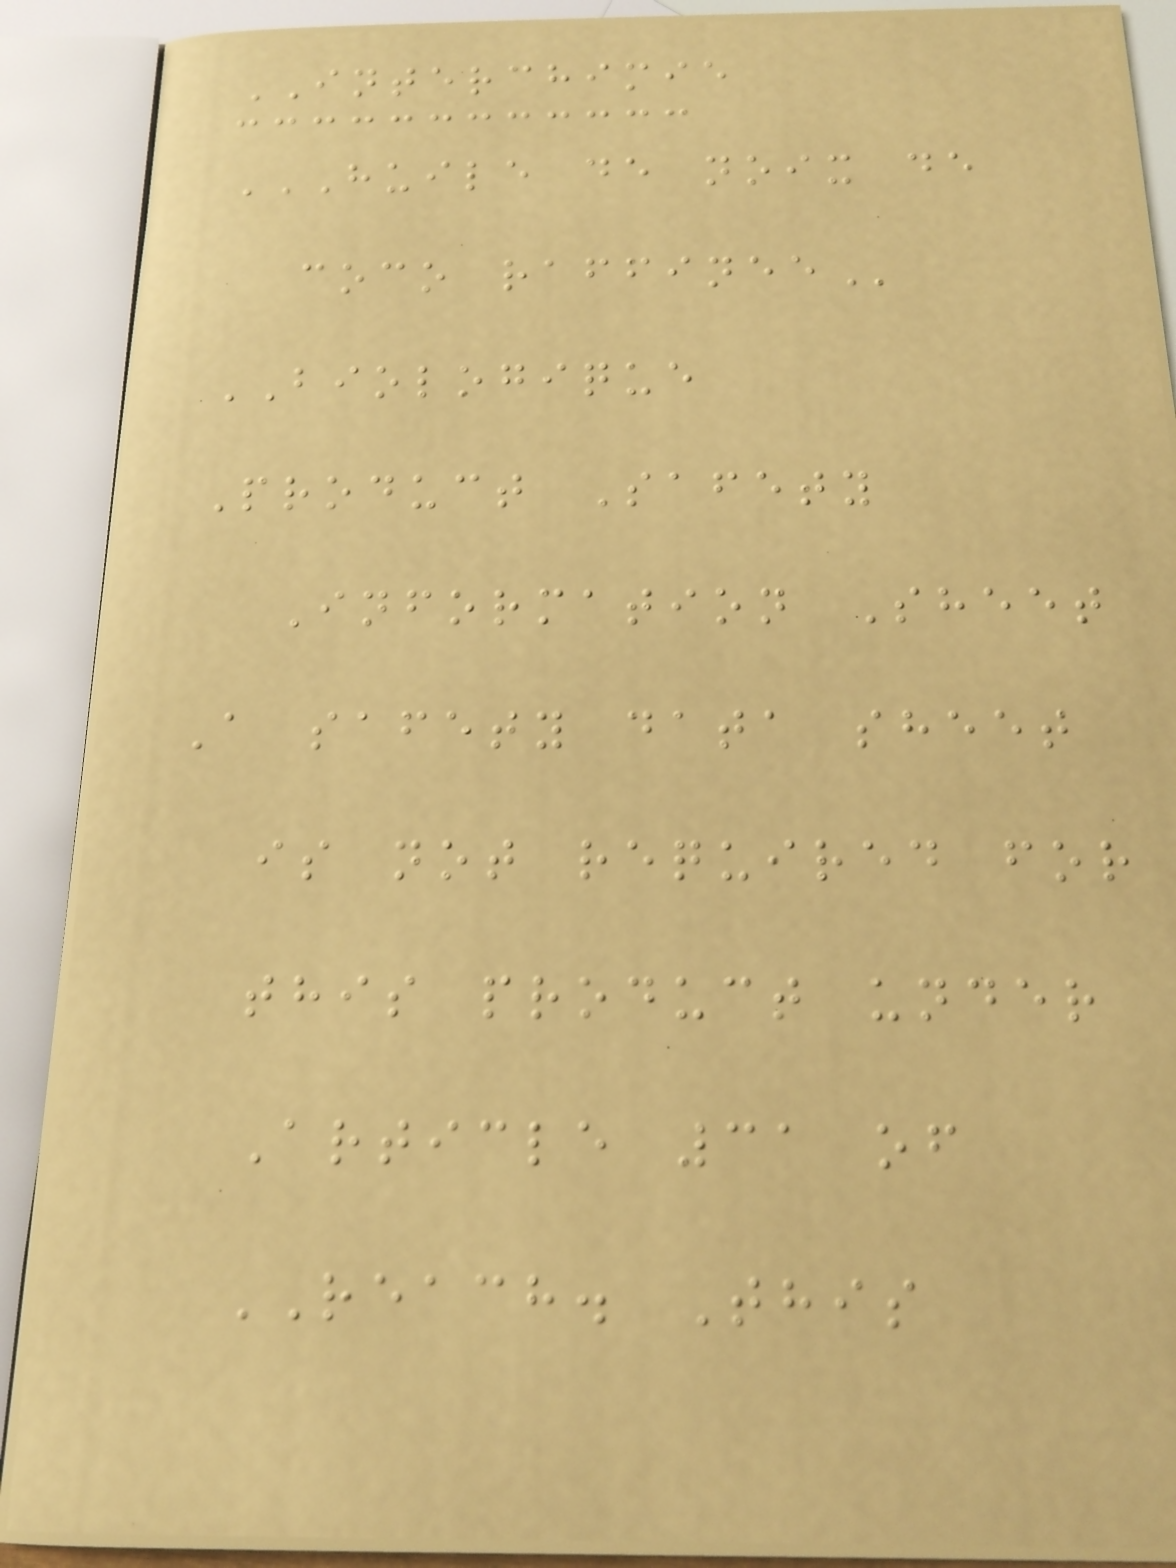INTERCHIMIE
HUILE DE NOIX DE
COCO RAFFINEE
BIOLOGIQUE
Product Safety
Information Sheet
A safety data sheet
is not required for
this product under
Article 31 of
REACH. This
